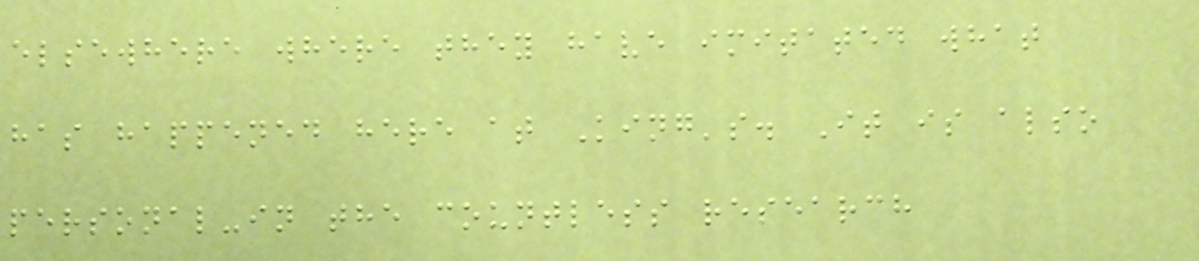elsewhere where they have imitated what
has happened here at King's. It is also
personal-in the countless research
